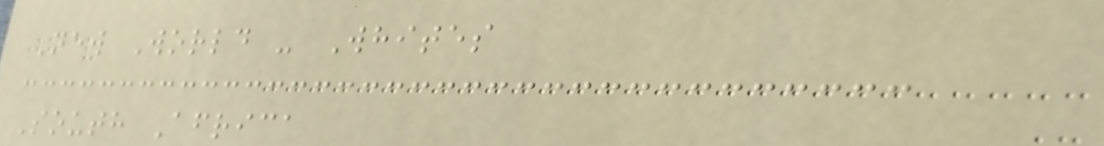New World - Whites
South Africa
